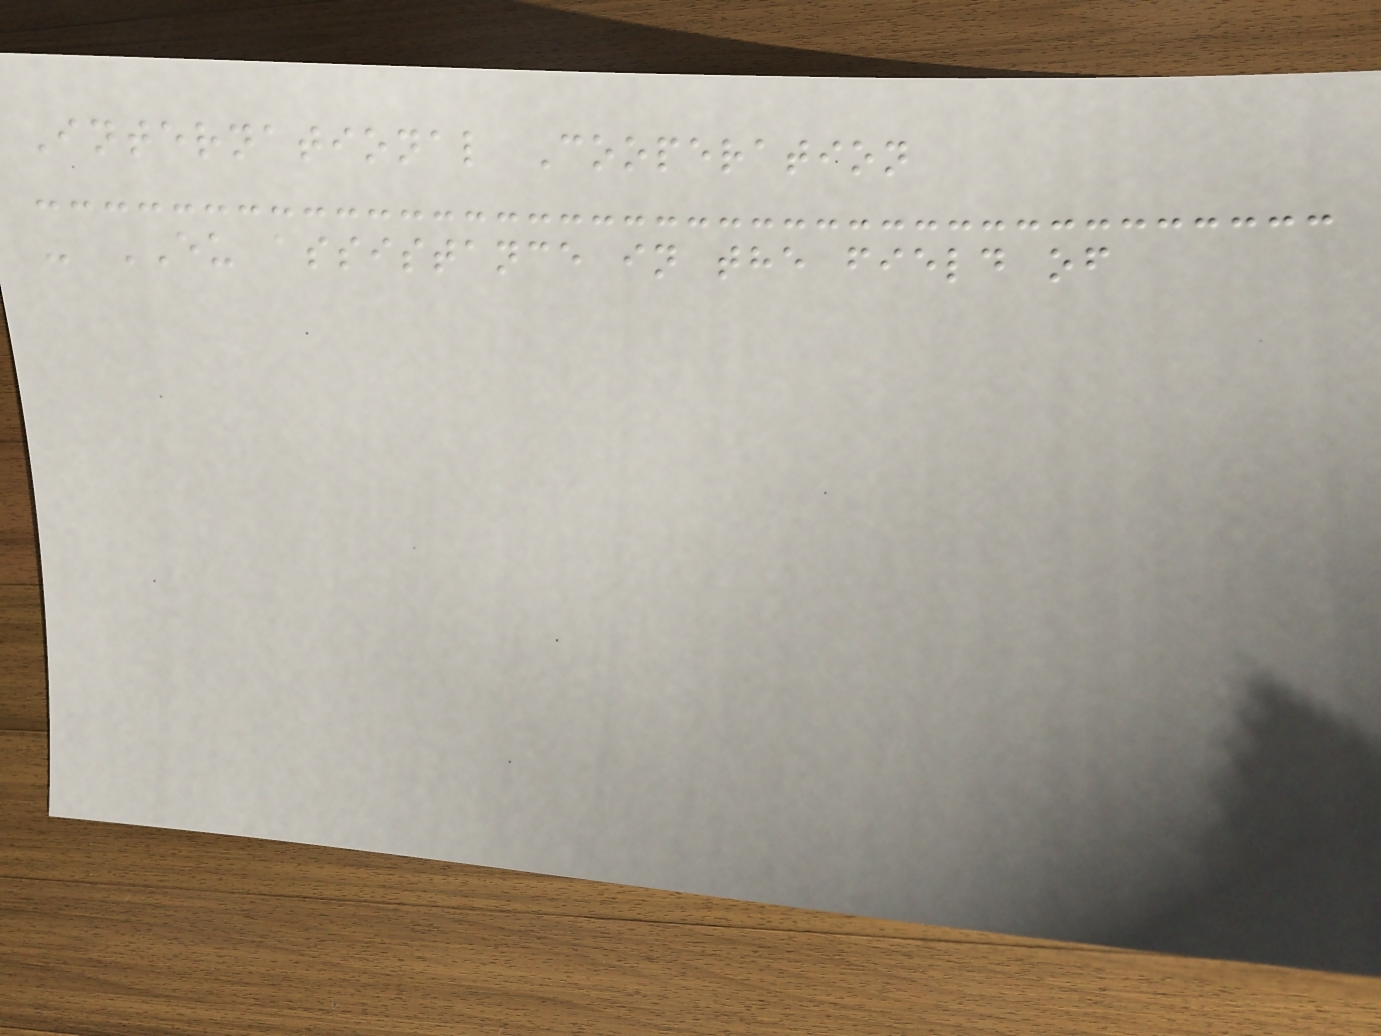International Cooperation
- EU assistance in the field of
